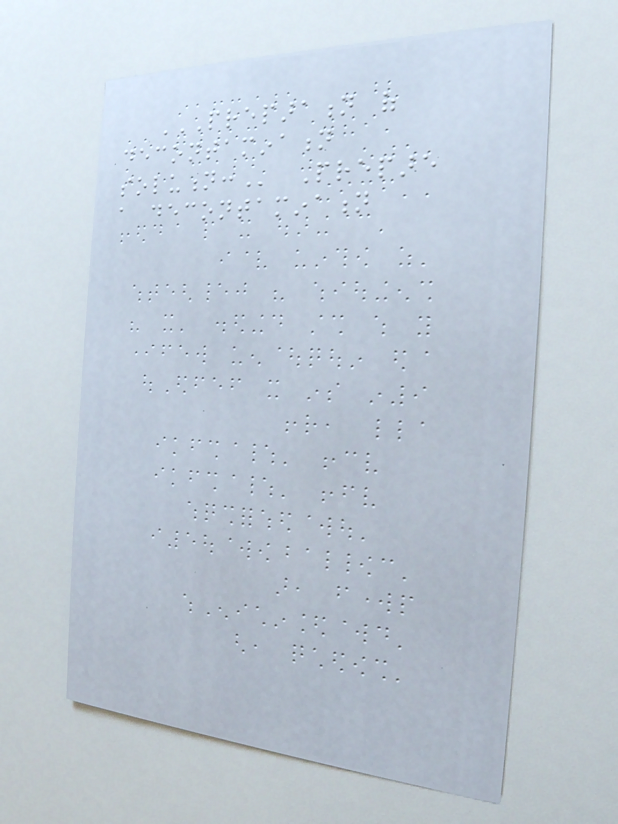PREPARATION OF
DECONTAMINATION
SOLUTION: Prepare
a decontamination
